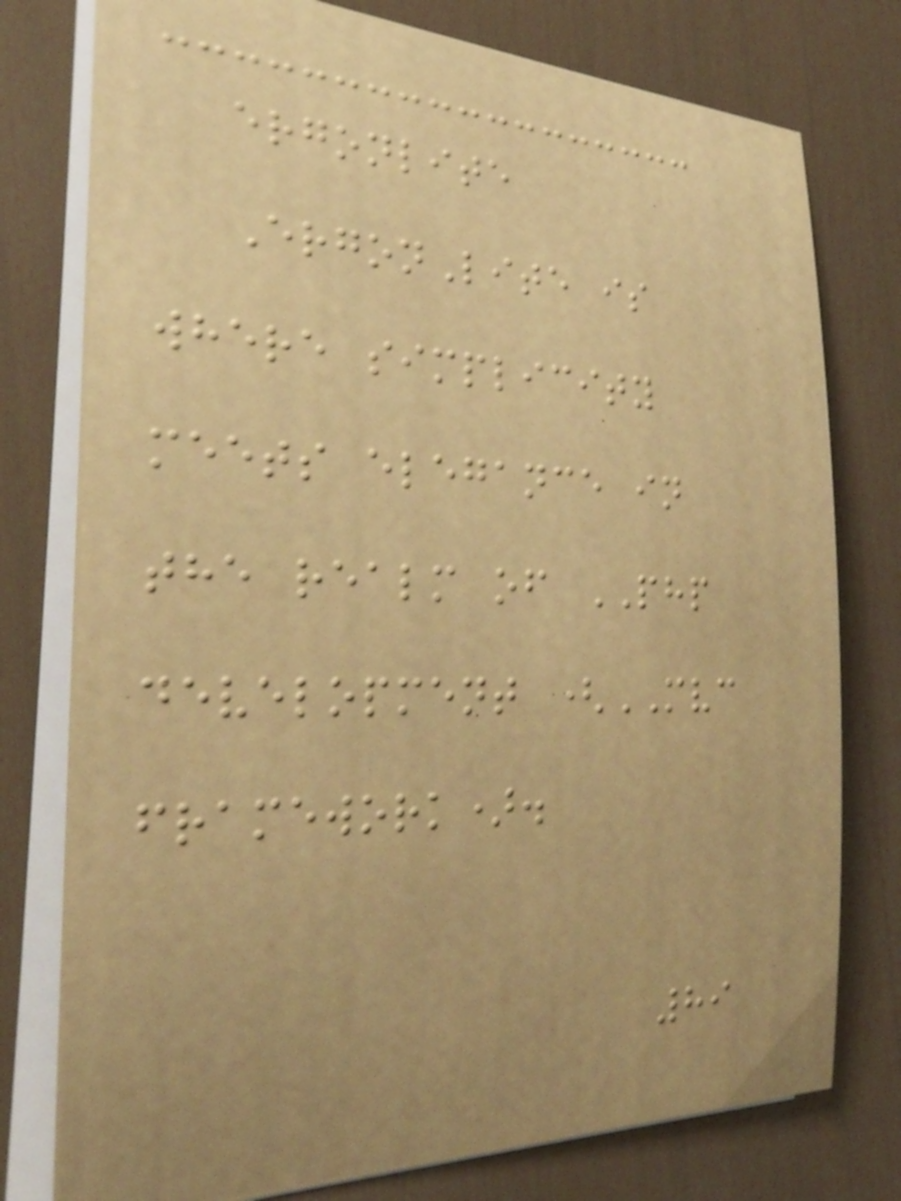ergonlite
ErgonLite is
where simplicity
meets elegance in
the realm of PHP
development (MVC
framework).
89
